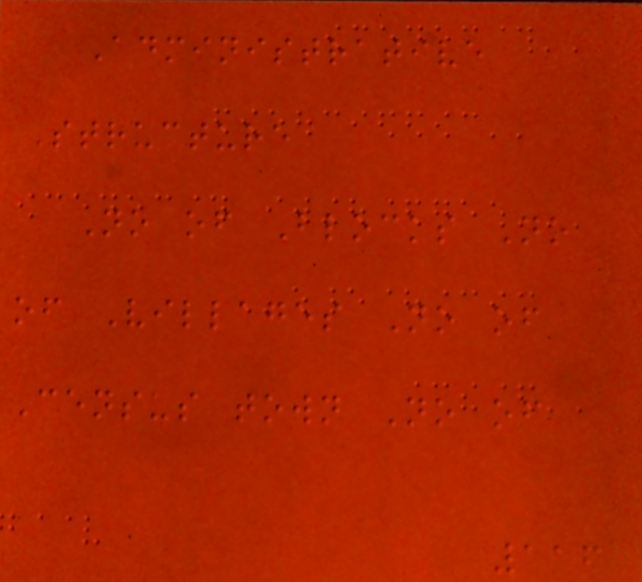Administrative
Structure
No of Blocks No
of Villages No of
Census town No of
116
